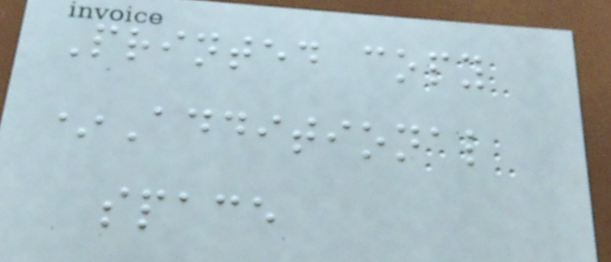Printed copy
*Additional
space
